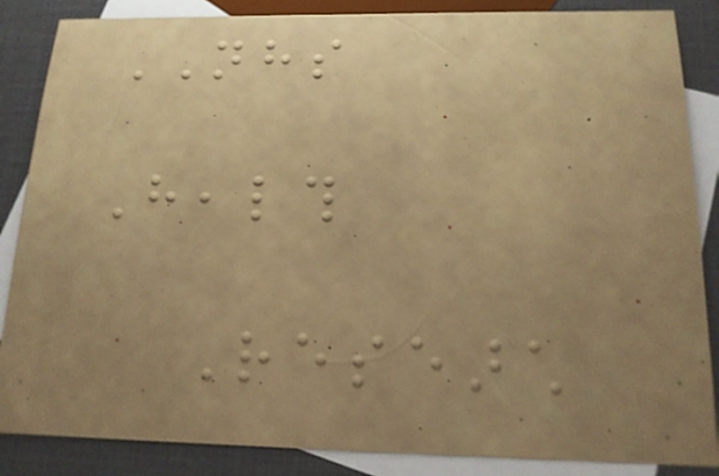NHS
Health
Research
